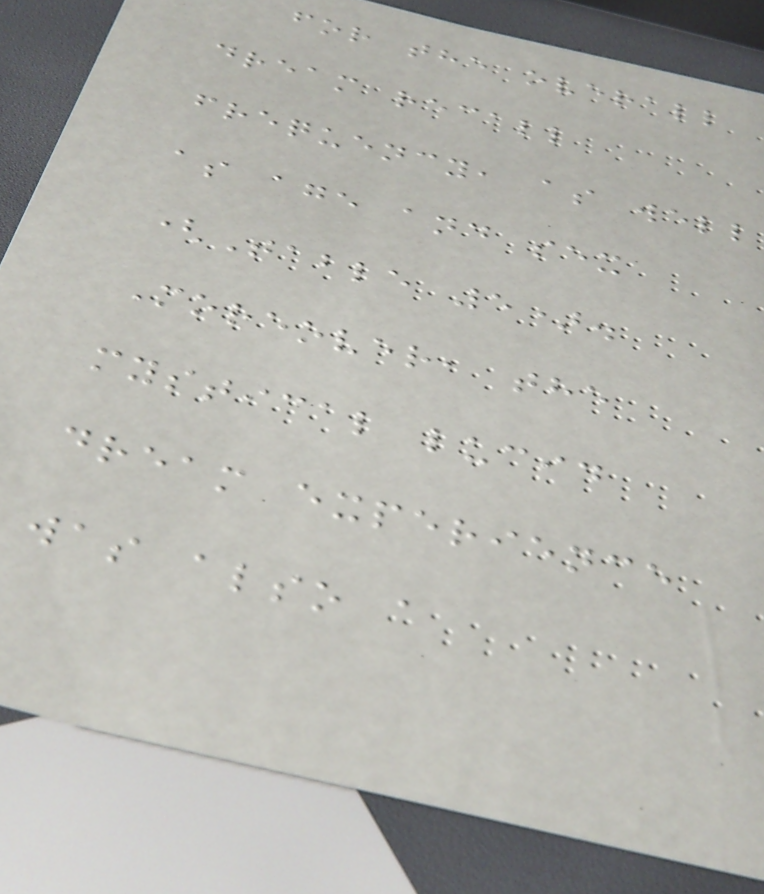for the overall
dream recall
frequency, as well
as age and sex
(Table 5).
Moreover, the
mystical lucid
dream experience
was also a
